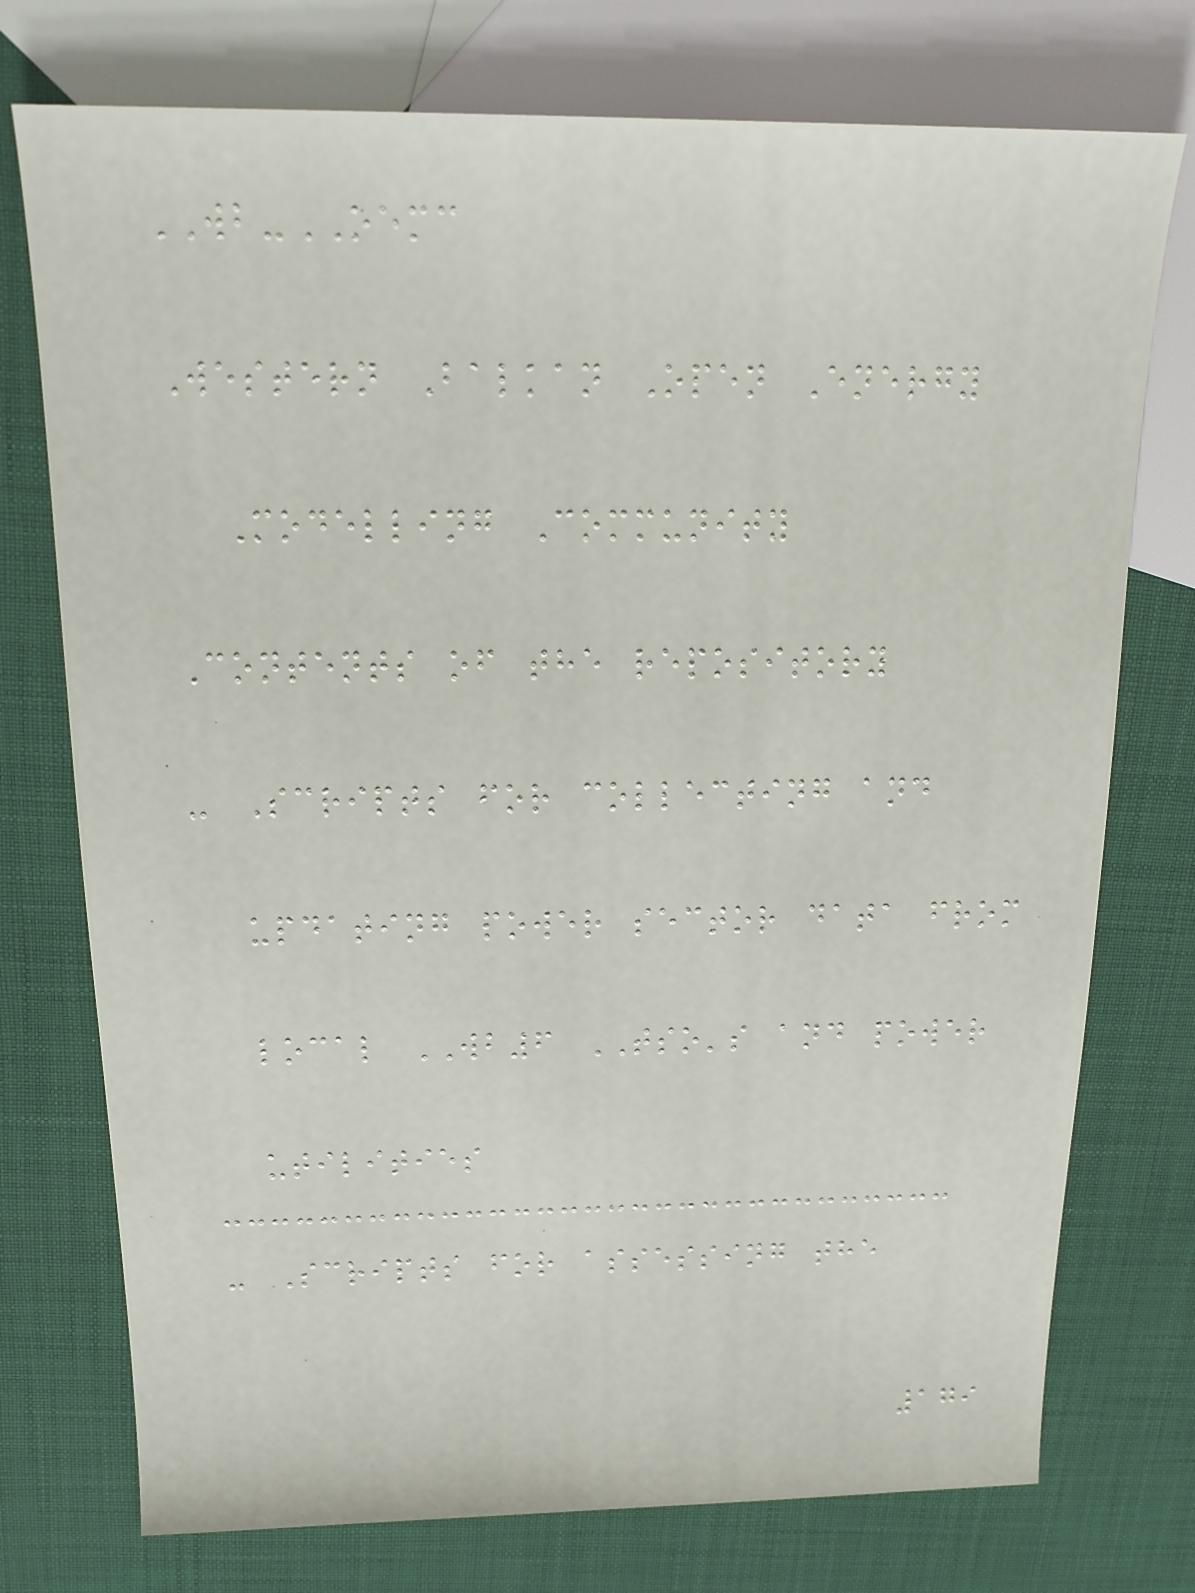WB-OEMC
Western Balkan Open Energy
Modelling Community
Contents of the repository
- Scripts for collecting and
updating power sector data from
local WB6 TSO's and power
utilities
- Scripts for assessing the
179
